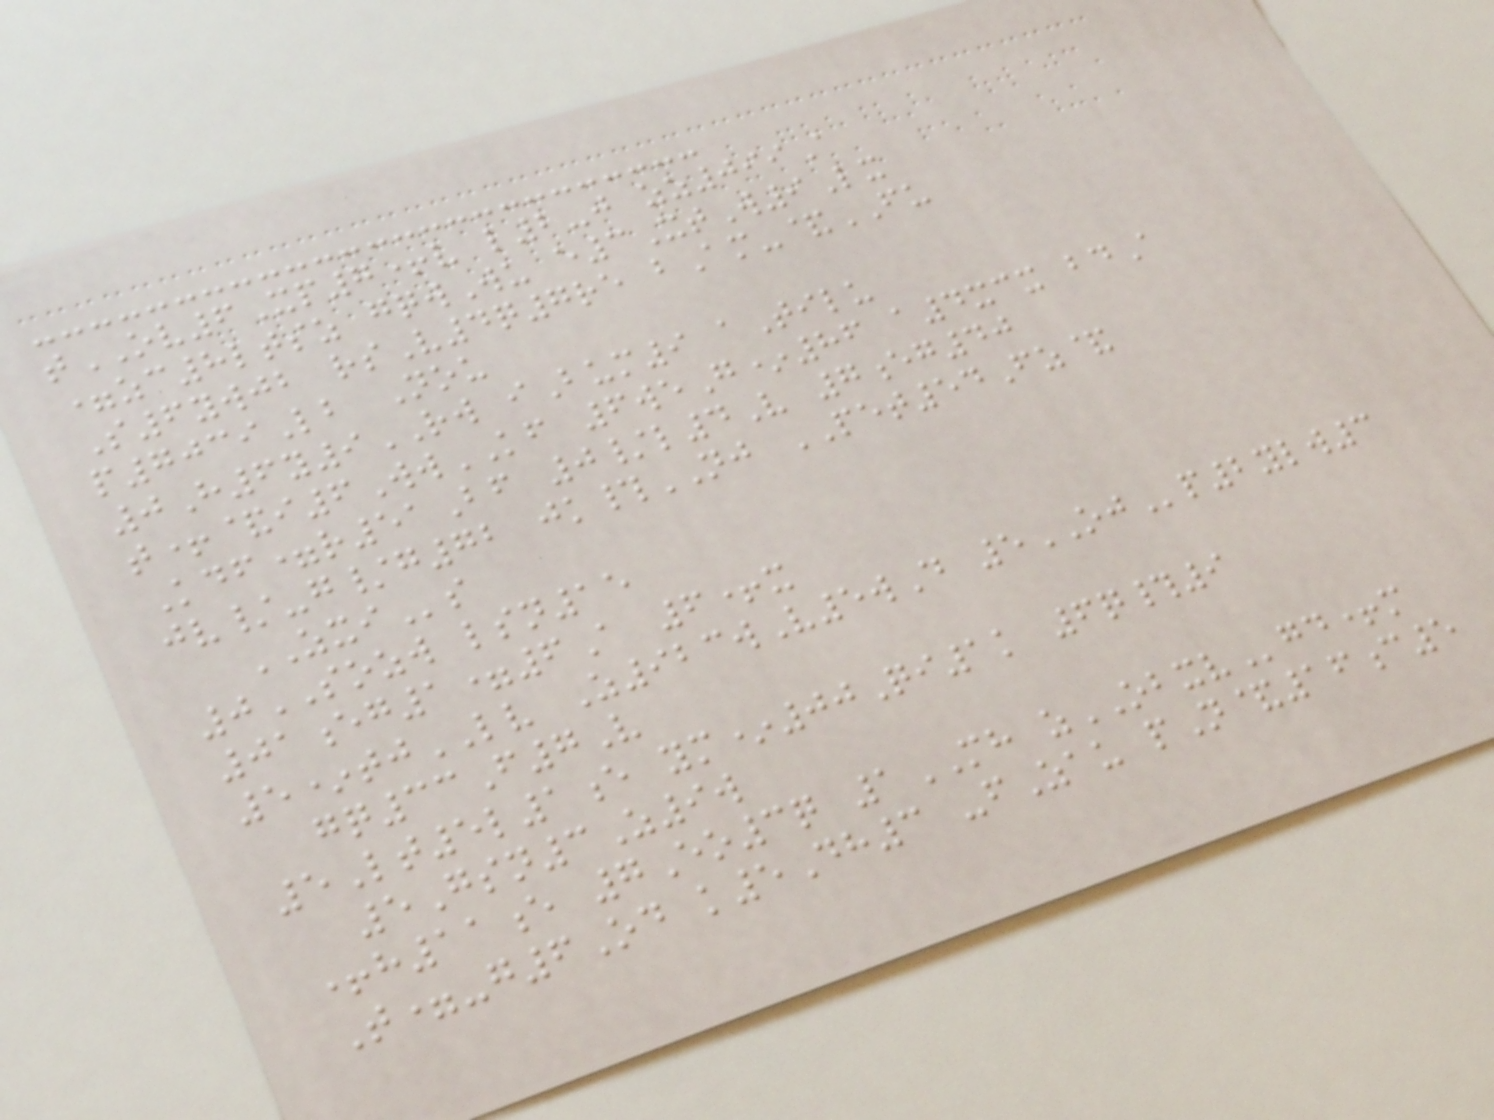tOV6Xp7+v l2-j zz099A
=zc8ltsz gqwWu e3XtW9Lx
S6ywjb rsV4q7re bAm-&FU
p7039Lb Nou
0H6y9RW iBum9 aTilu
t+&i6WwKF 6weG*86 a4xcx bdA
Kdf=r51Bf 0/l4V 7eg40
jv/-g/g72 jk#NJ PET54Fz&
ZXIs
0SOZW lsn15
01eg1=6A 6+x
5*tjLV Z923wV5wD 5OJp2ylw3
gq33F7V
5Lt5l1e ym*00Qi1k 6q#9
5Gsn3Z9w
+h11e 7Eo3q 1MH zOBXVgd+m
T=-g6Od k5Dh3 -fZau pN&16c5
